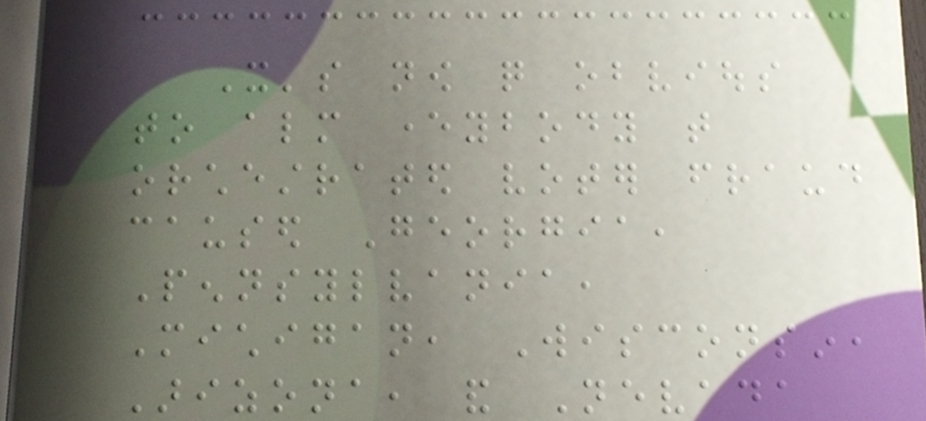It's now quite obvious
to almost everybody that
orchestrated voter fraud
caused Georgia,
Pennsylvania,
Michigan, Wisconsin,
Arizona, and Nevada
